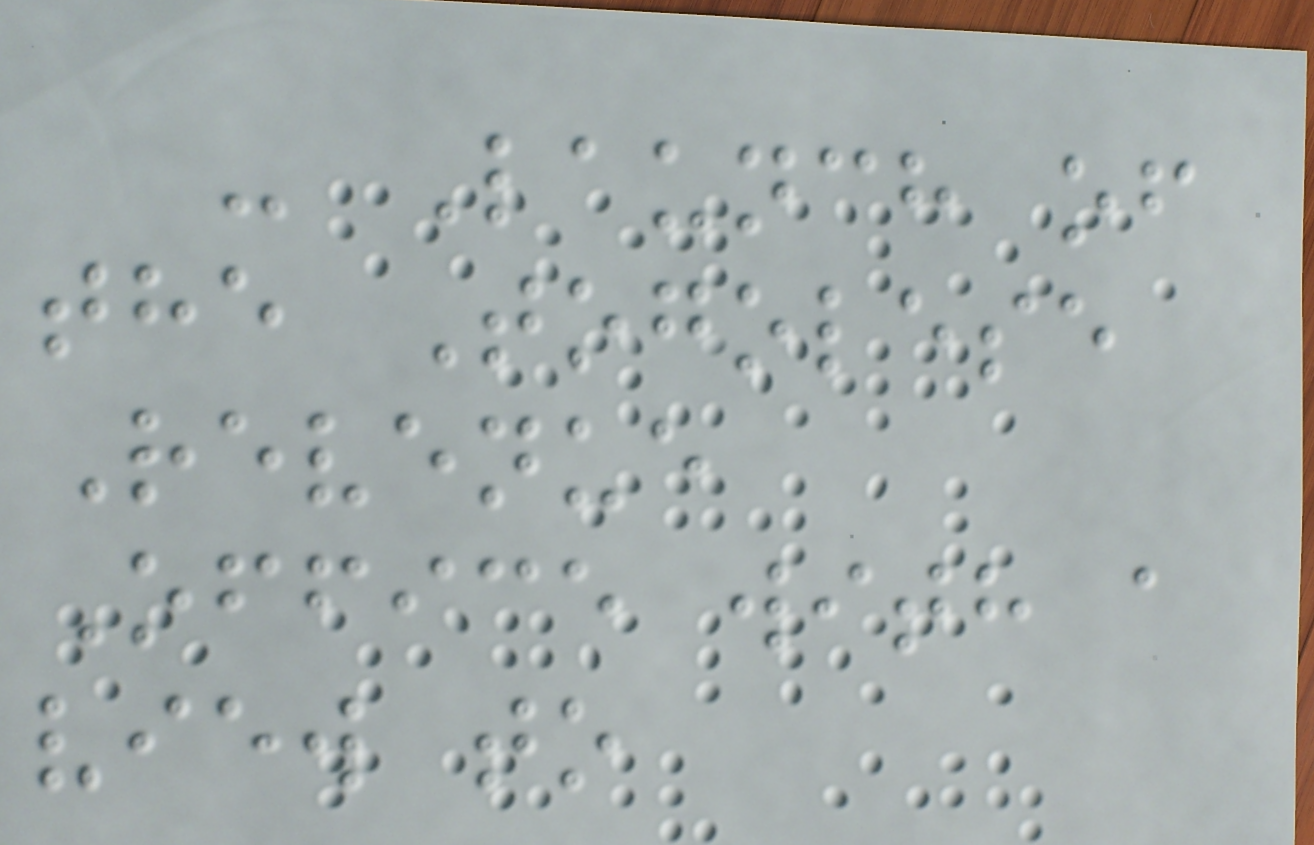- Launch of
the Togolese
Revenue
Office with a
view to
